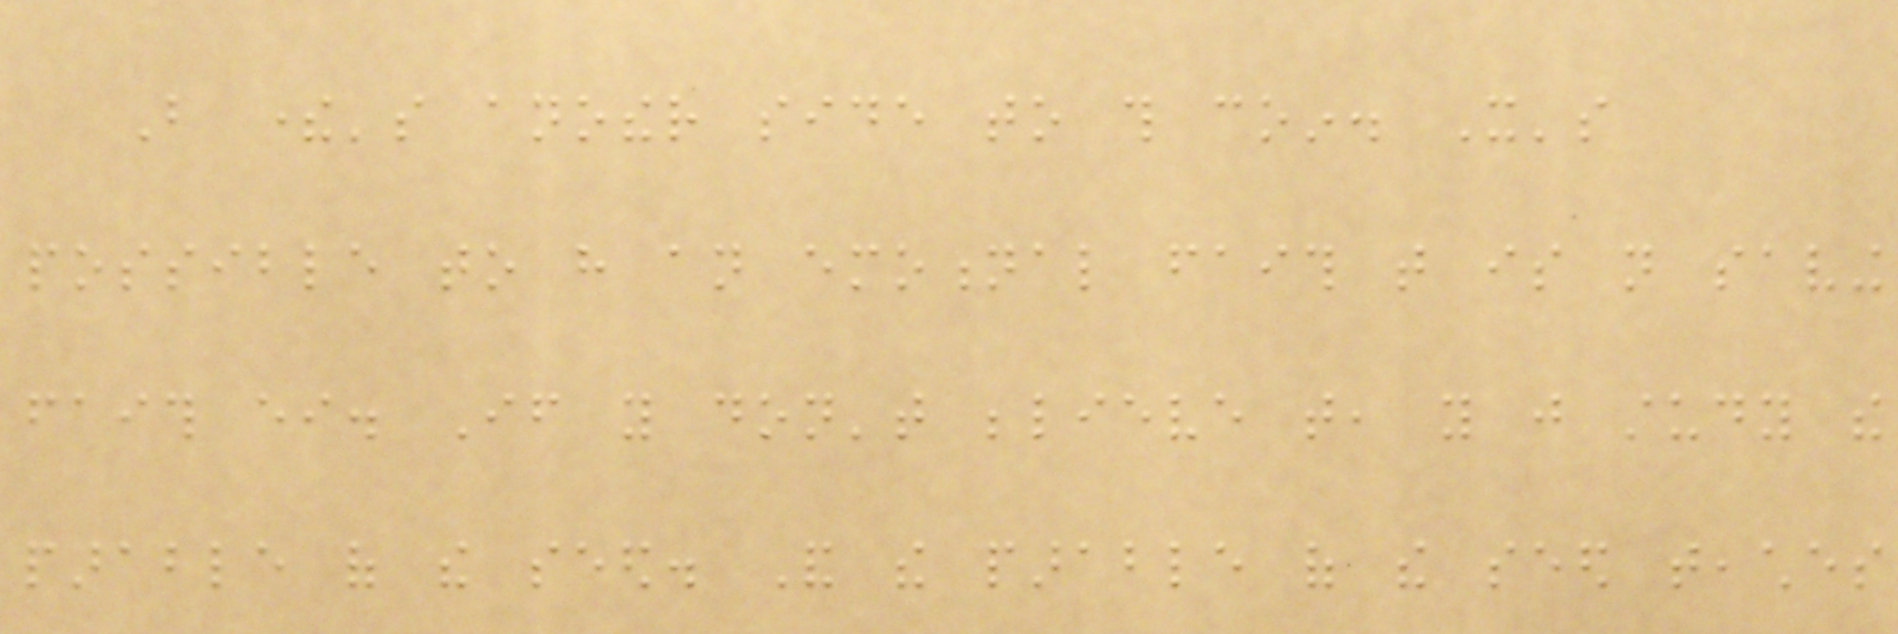But there's another side to this coin. It's
possible to have an emotional faith that is not saving
faith either. If you don't believe that, you just study the
parable of the seed. And the parable of the seed teaches
